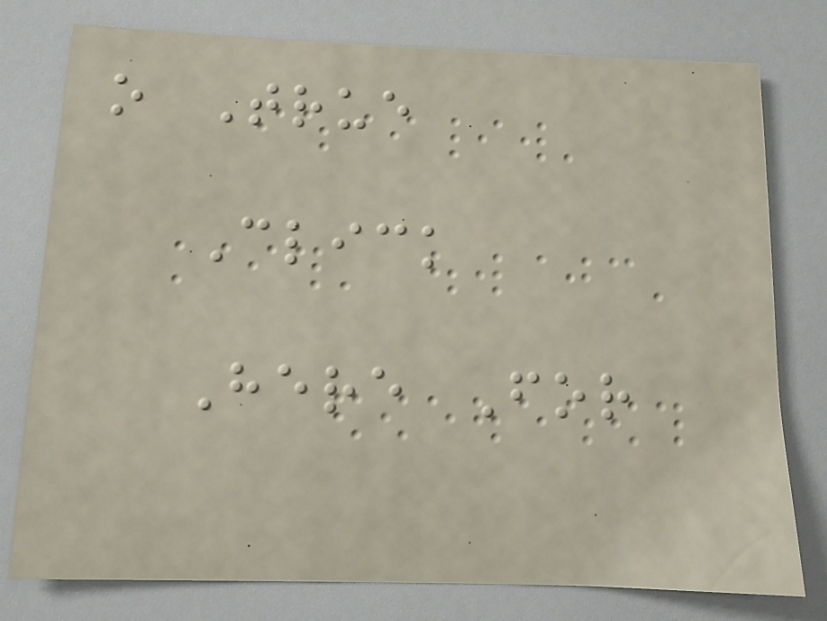o True
Click
Here For
